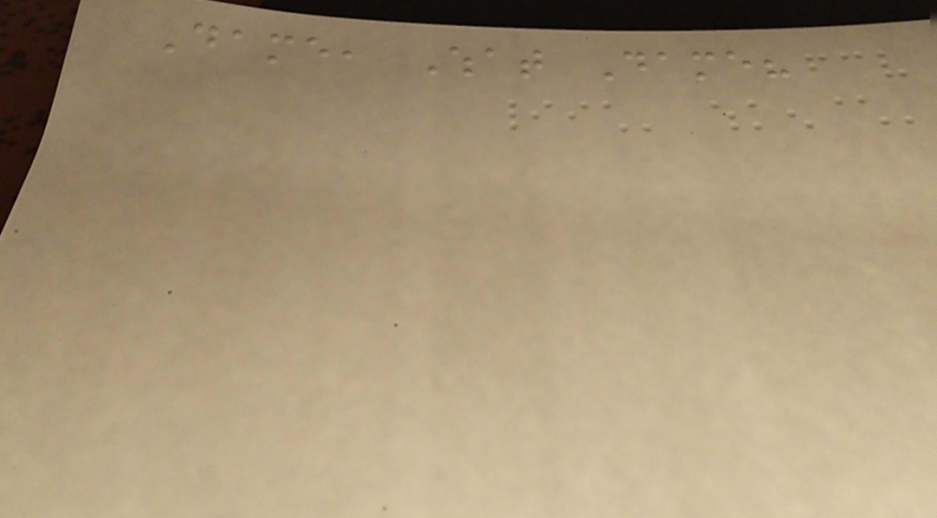Dame, What Dame?
